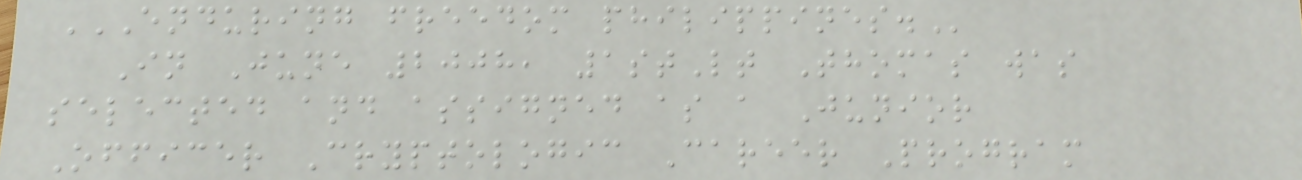ENDURING FREEDOM PHILIPPINES.
In June 2008, 1stLt Thomas was
selected and assigned as a Junior
Officer Cryptologic Career Program
